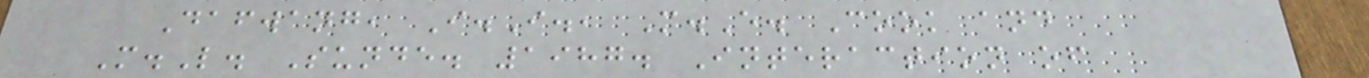Dafwang, I.I., M.E. Cook and
M.L. Sunde. 1987. Interaction of
